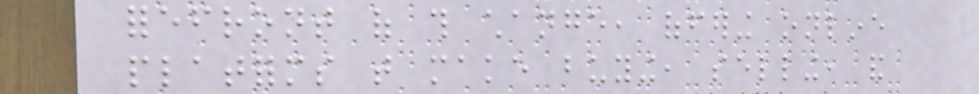forefront of this change, offering online
platforms that make buying, selling, and
